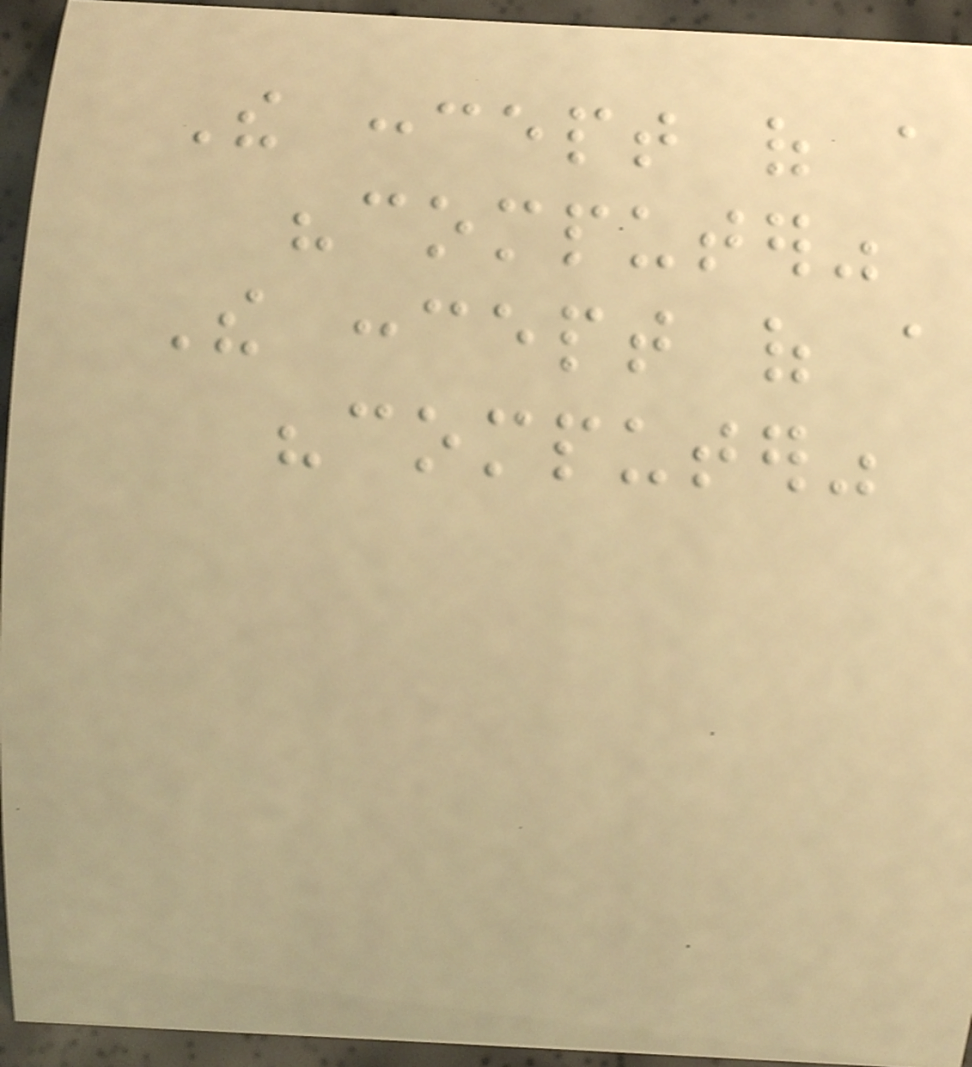The concept of a
"computer"
The concept of a
"computer"
